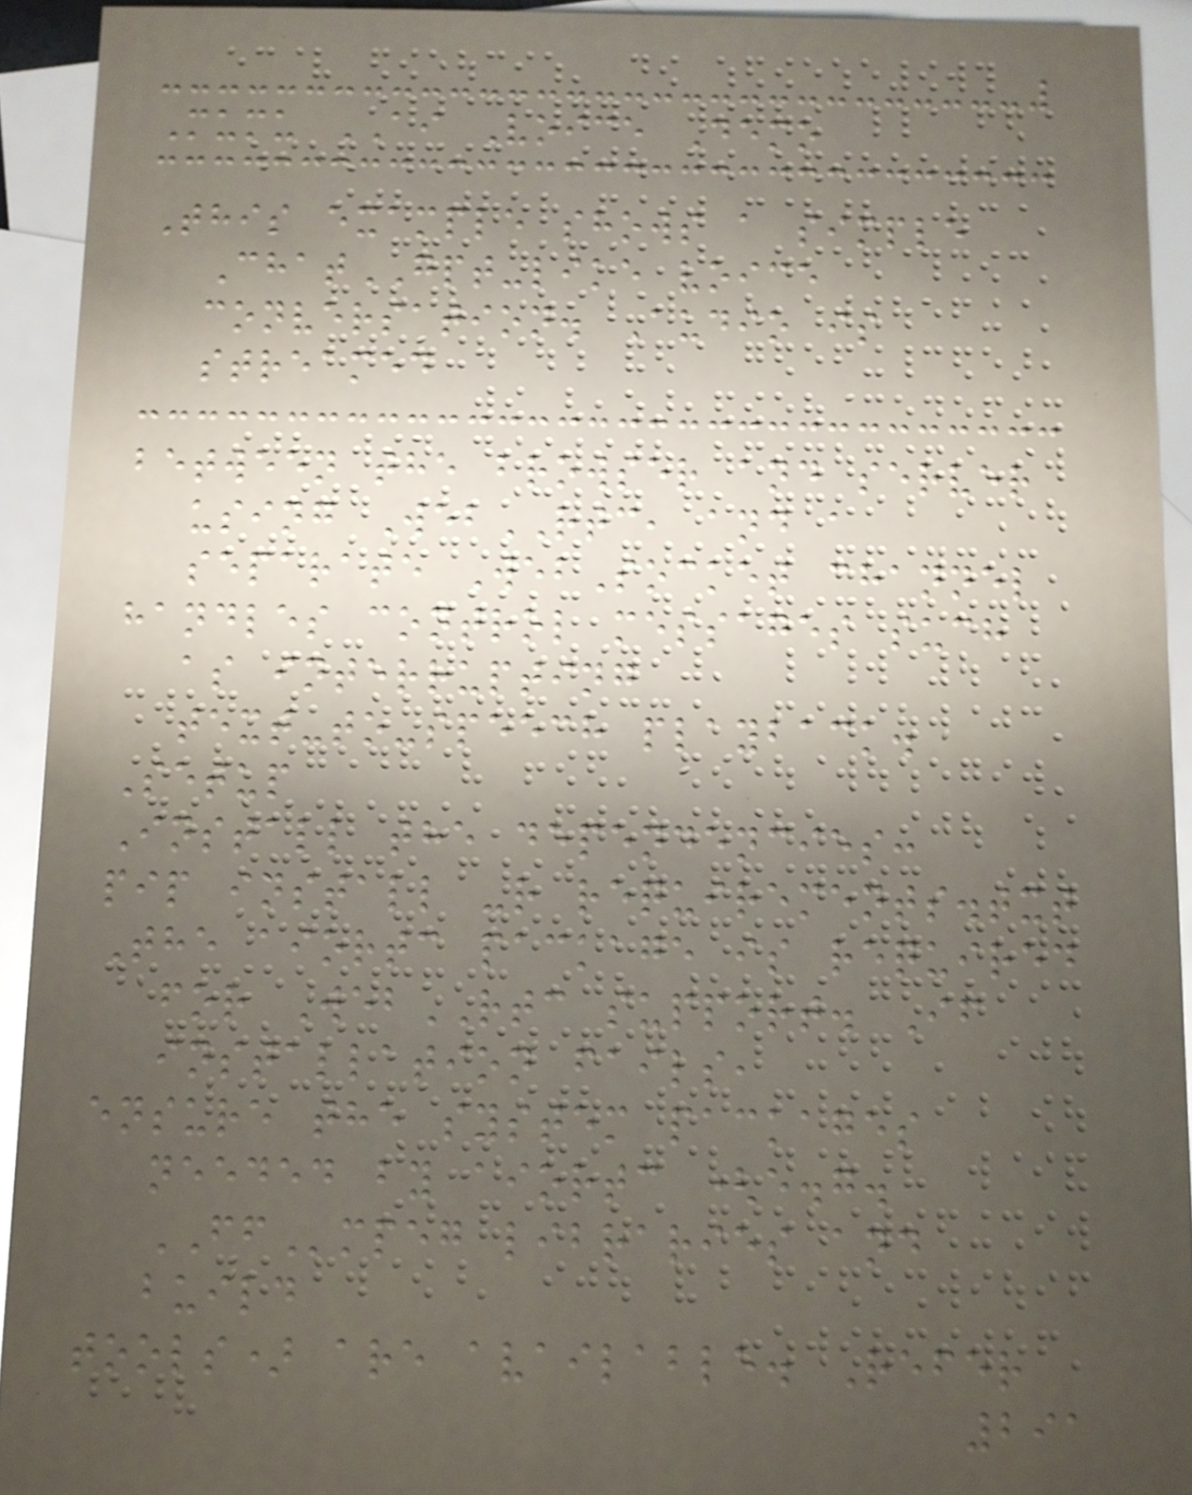Mumu AI Voice Demo
This example shows a simple
ChatGPT-like voice
conversation. Audio is
streamed
between the browser and server
using WebRTC, and a
separate WebSocket channel
handles control messages such
as interrupting
text-to-speech playback.
Setup
Install the dependencies:
pip install -r requirements.txt
The aiortc package is required
for WebRTC support. If
installation fails,
ensure the system packages
needed by aiortc (e.g.
FFmpeg libraries and
build
tools) are available. Refer
291
